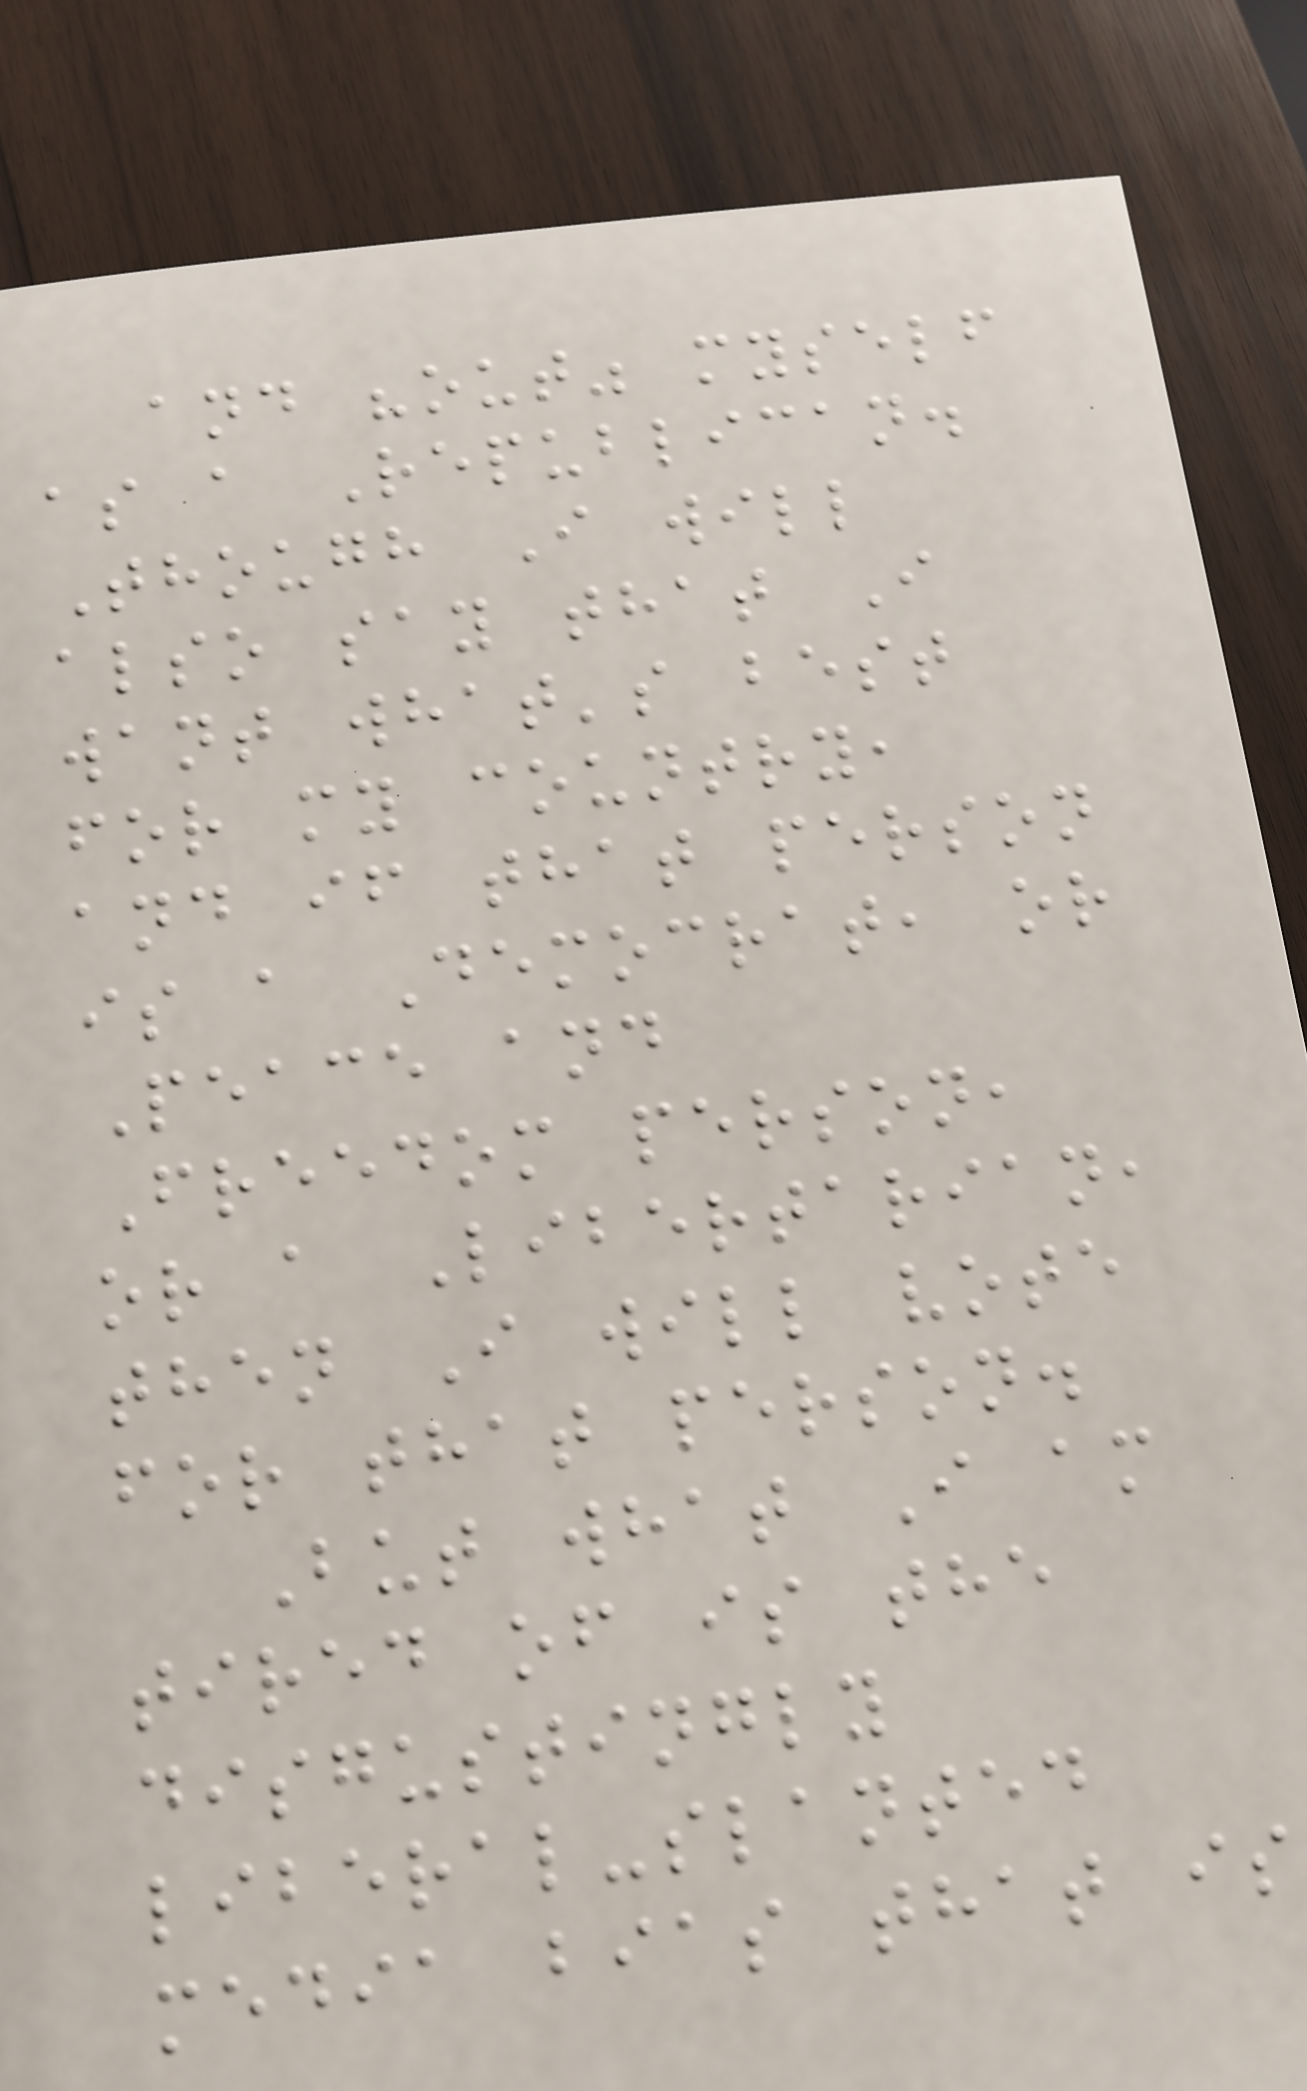and "out" myself
as a Republican.
Though I will
also say that I
want what's best
for my country,
and if that person
is a Democrat, or
Peace and
Freedom person,
or a Libertarian,
then I will vote
for that person.
But what I am
tired of is the
disgustingly
liberal-slanted
media bias that is
